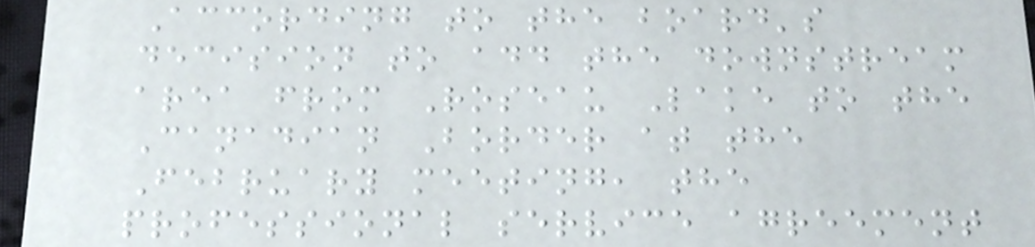According to the board's
decision to add the downstream
area from Roseau Lake to the
Canadian Border at the
February meeting, the
professional service agreement
